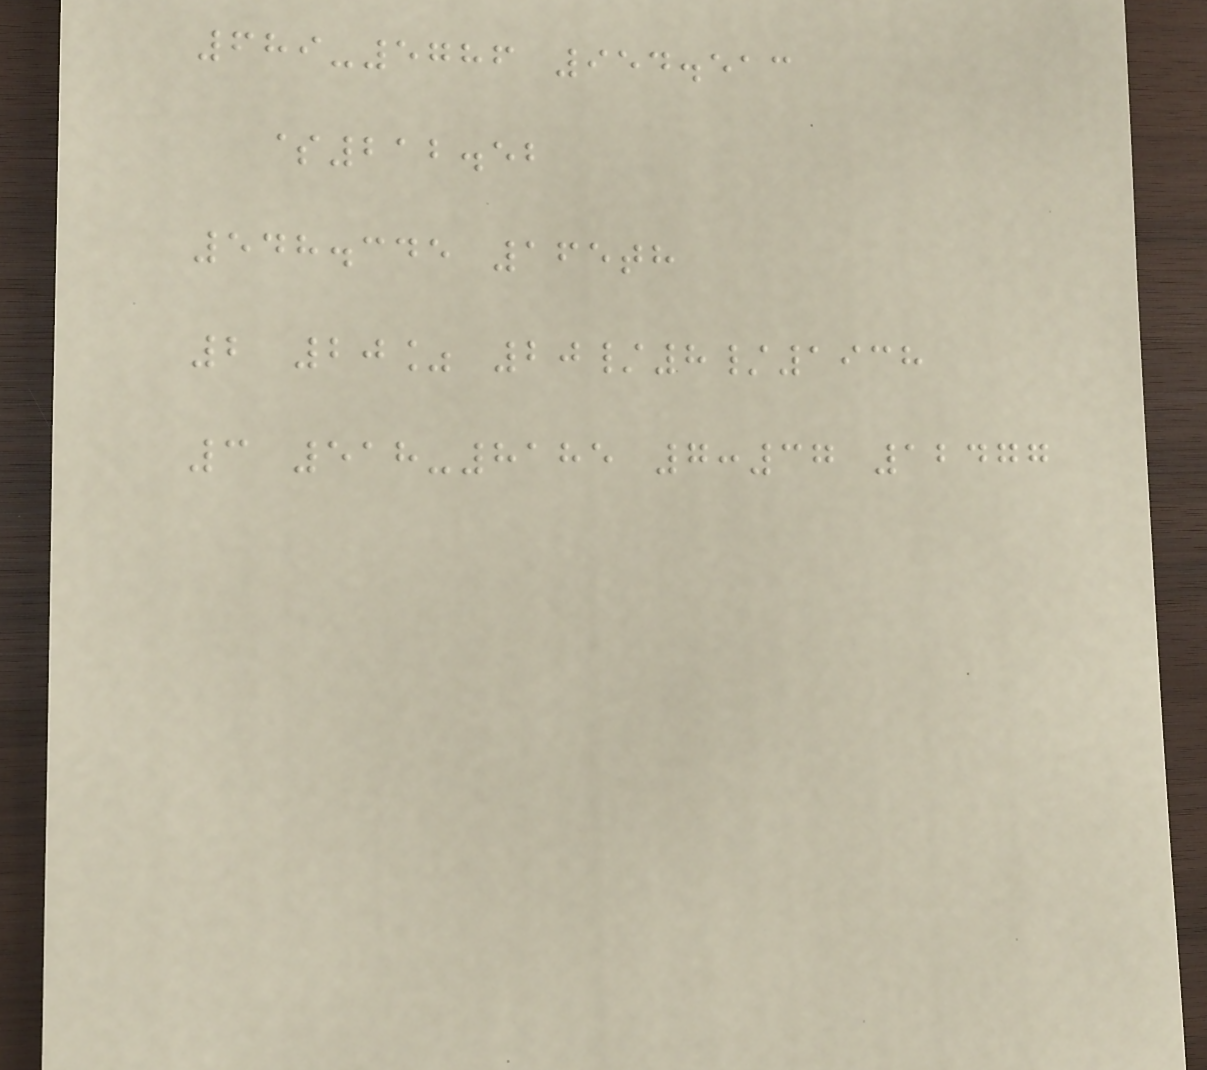689-5786 954.513
$212.52
548.345 165th
2 20% 20/8/1938
3 518-8185 7:37 12477
